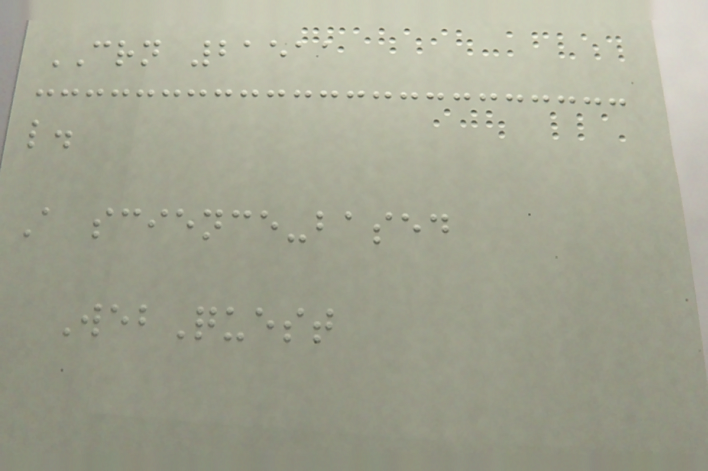CRN 21511
l.
A science-based
WebQuest
